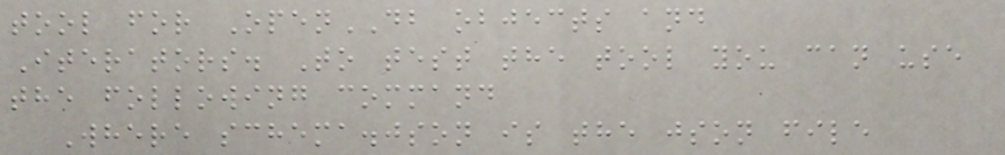tool for OpenDB objects and
Iterators. To test the tool you can use
the following command
Where schema.json is the json file
